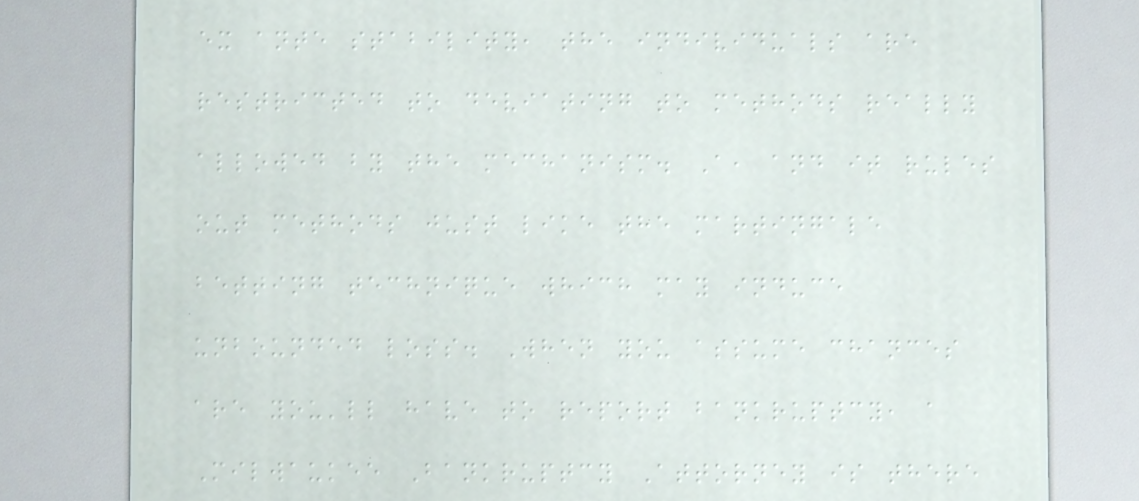ex ante stability, the individuals are
restricted to deviating to methods really
allowed by the mechanism. A, and it rules
out methods just like the martingale
betting technique which may induce
unbounded loss. When you assume chances
are you'll have to report bankruptcy, a
Milwaukee Bankruptcy Attorney is there
